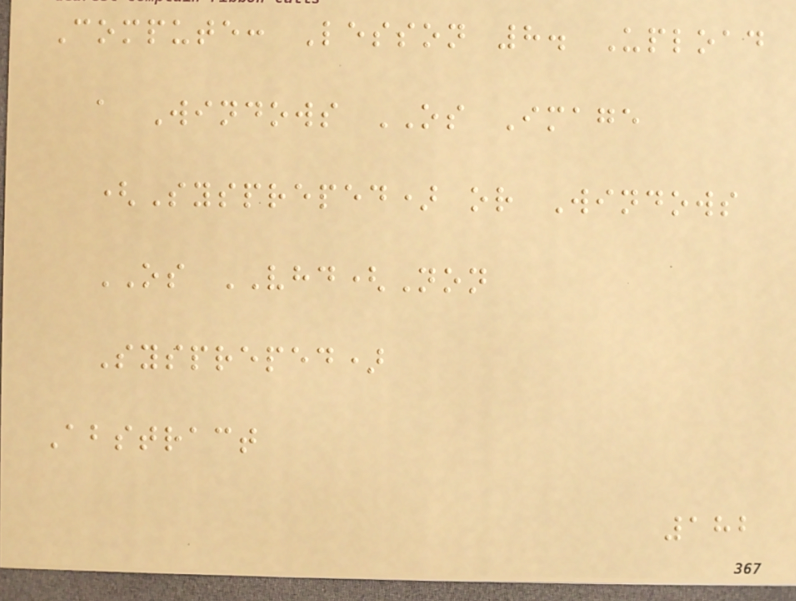Compute: Lesson 8. Upload
a Windows OS Image
(Syspreped) or Windows
OS VHD(Non
Syspreped)
Abstract
182
